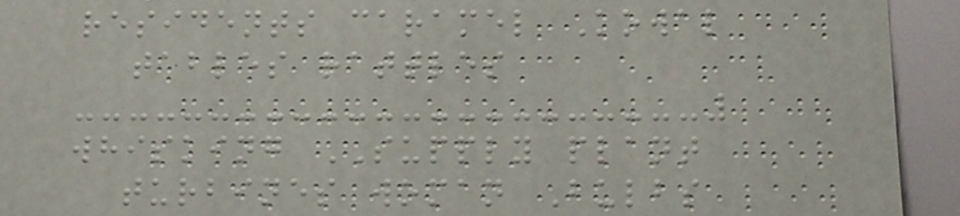residents caramel Kowal
tables rattles
whisking SUPPLY plant
turbines woman Bulbs
